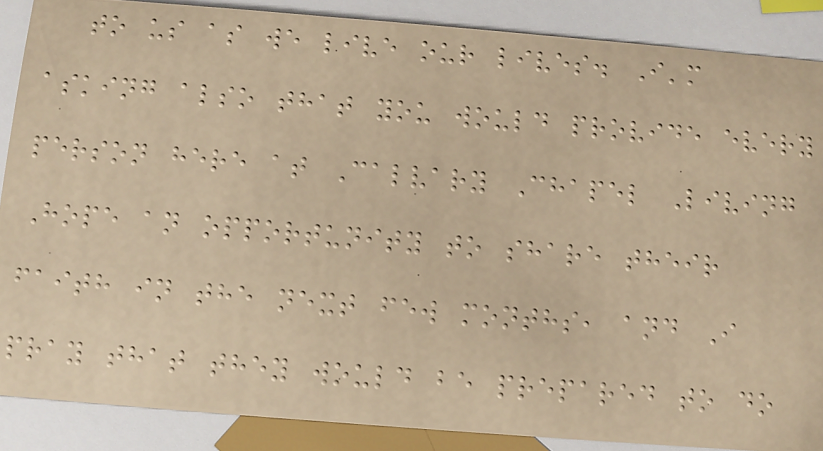to us as we live our lives. I'm
asking also that you would provide every
person here at Calvary Chapel Living
Hope an opportunity to share their
faith in the next few months, and I
pray that they would be prepared to do
